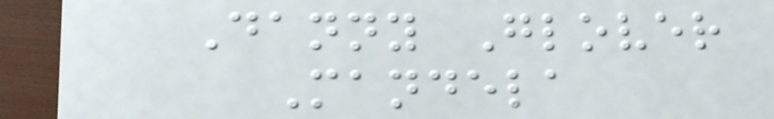Danny Glover
Mandela
